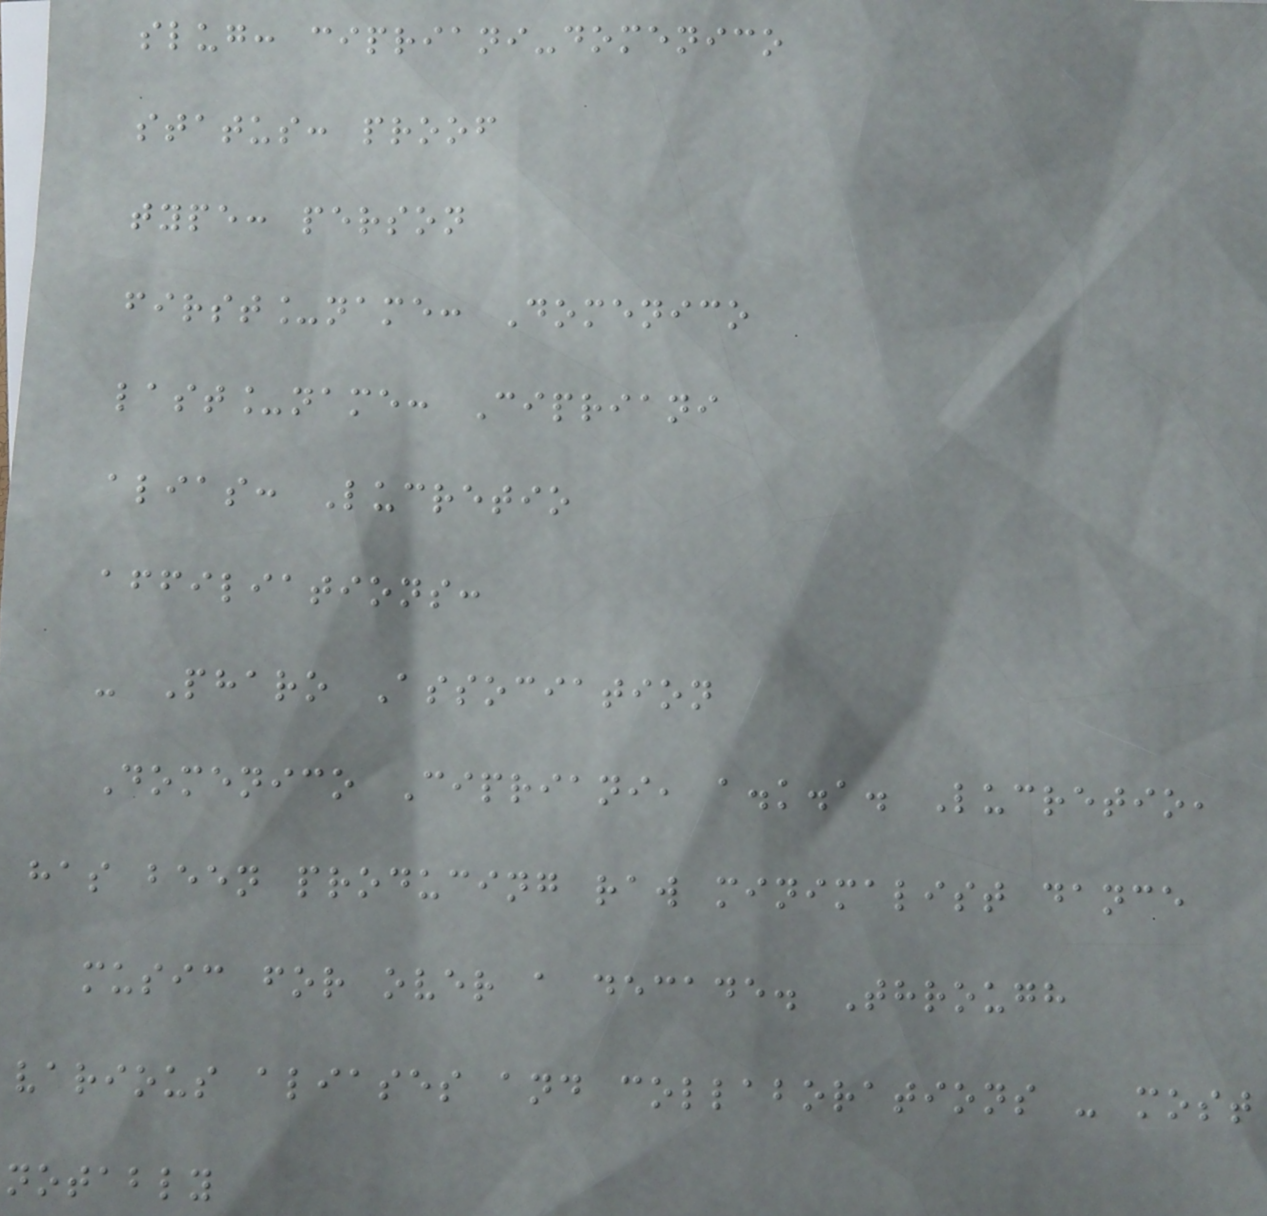slug: cipriani-domenico
status: proof
type: person
first_name: Domenico
last_name: Cipriani
alias: Lucretio
affiliations:
- Pharo Association
Domenico Cipriani, a.k.a. Lucretio,
has been producing raw minimalist dance
music for over a decade. Through
various aliases and collaborations - most
notably
